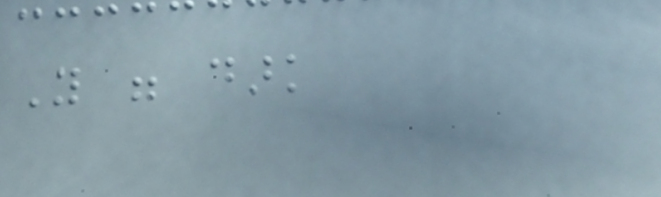You were dark
